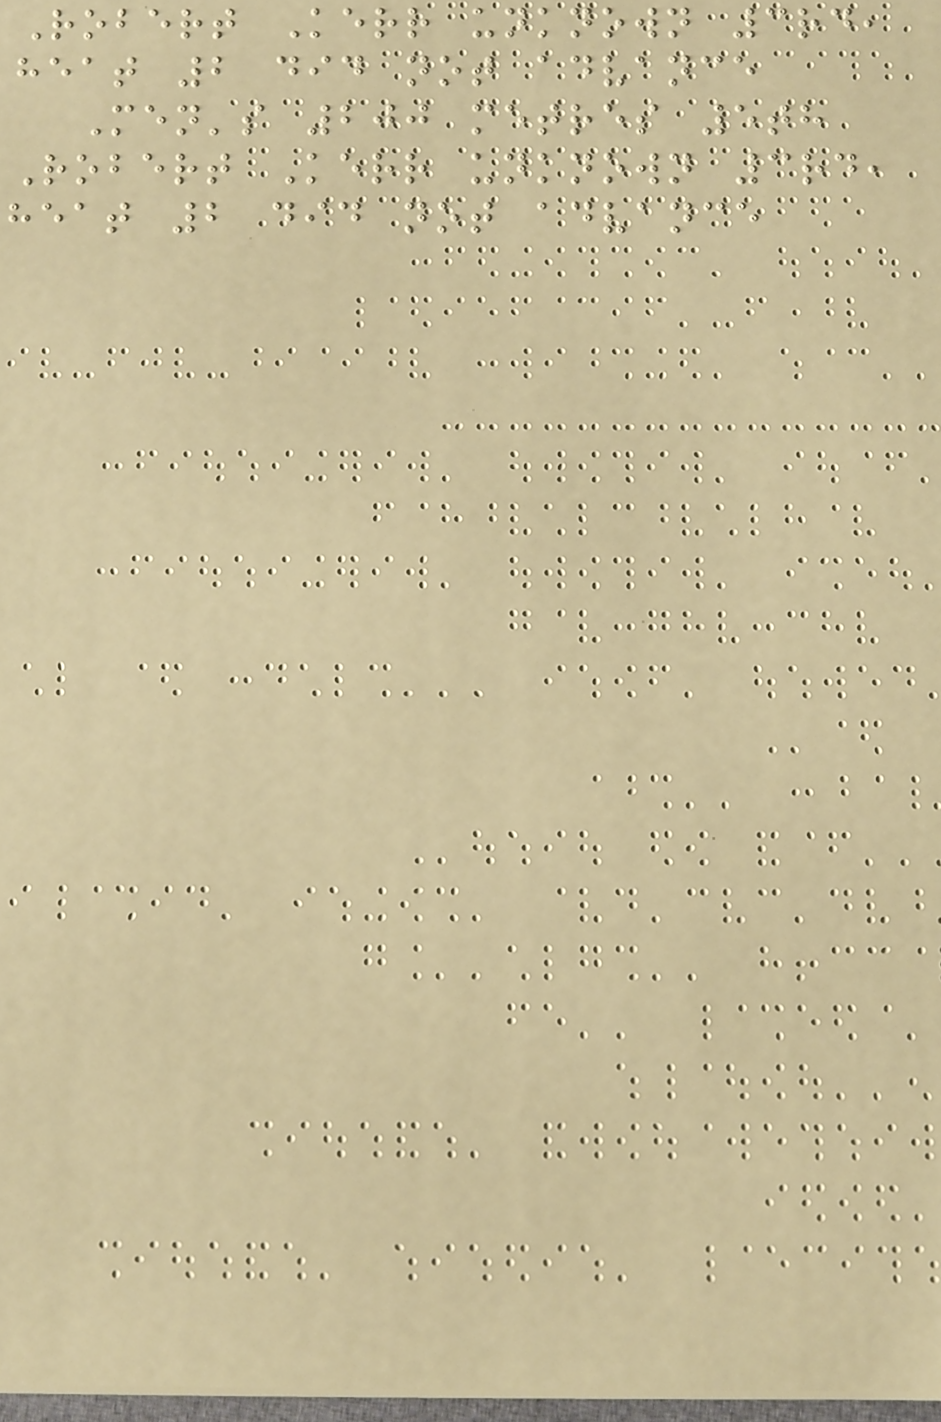Robert Kerr unknown 3rd,
heat 2 did not advance
Men's 200 metres 5th
Robert Kerr unknown 3rd,
heat 2 did not advance
